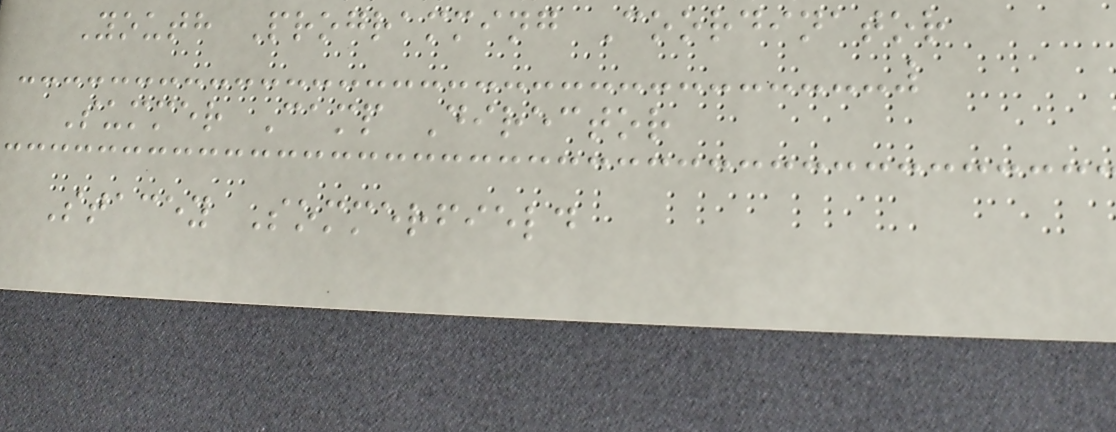Youth Programming Coordinator
Summer Camp Director
Stacey Sommerfield
